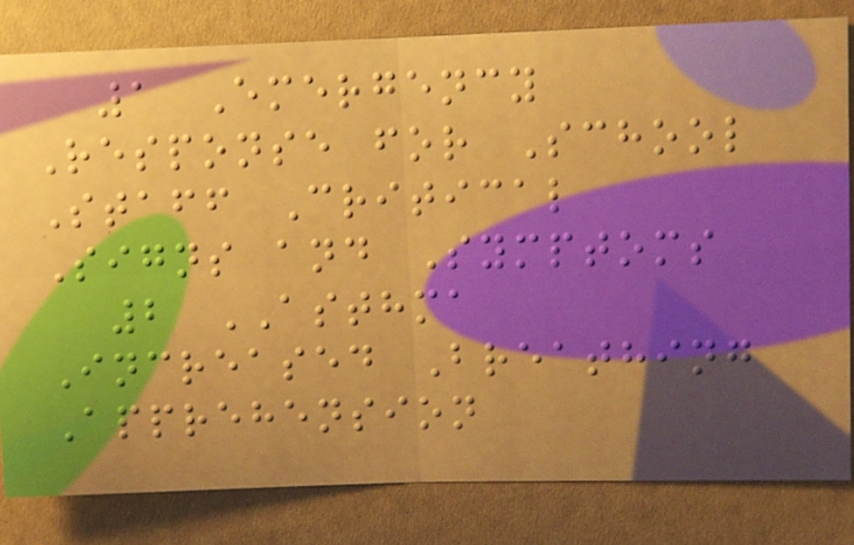1 Emergency
Response for School
Staff Critical
Signs and Symptoms
2 ASTHMA
Increased Breathing
Apprehension
